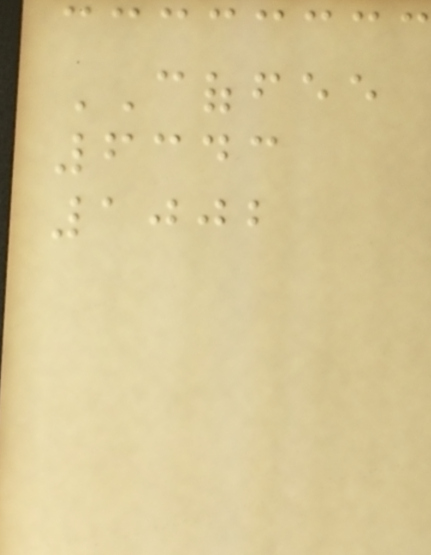COFFEE
6343
1002
